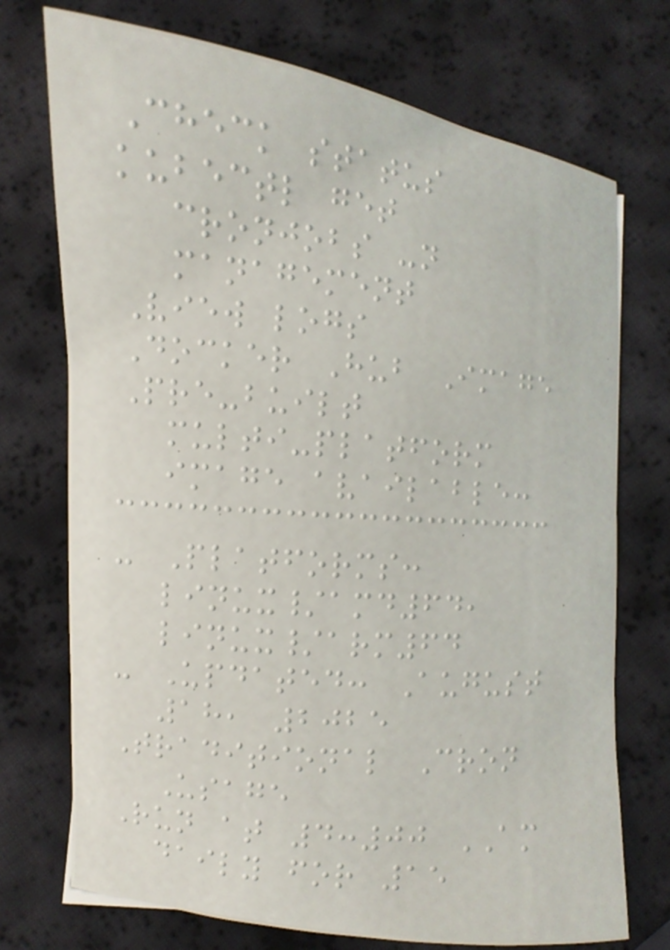Check status
kubectl get
cronjobs -n
management
View logs
Docker Hub Image
Pre-built
multi-platform
image available:
- Platforms:
linux/amd64,
linux/arm64
- Updated: August
18, 2025
Traditional Cron
Usage
Run at 4:00 AM
daily for 15
